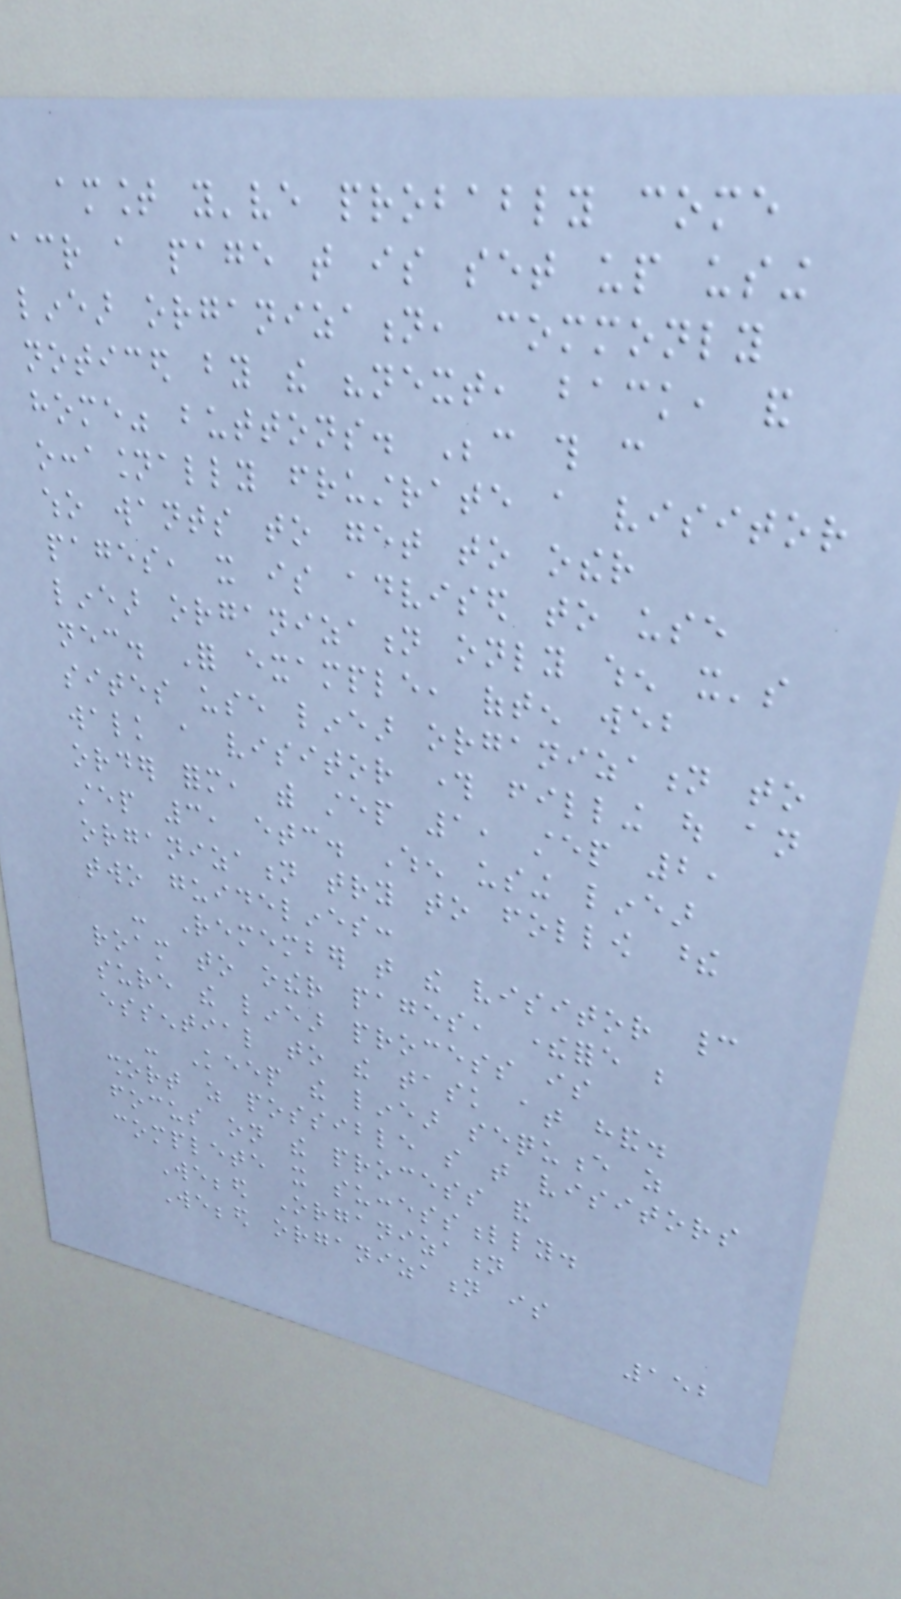amount you've probably come
across a page that is set up using
linear organization, commonly
noticed by the "next, back, and
home" buttons. Because this can
occasionally frustrate a visitor
who wants to get to other
pages, it is advised to use
linear organization only when it's
necessary. For example, often web
sites use linear organization to
walk a visitor through filling out an
order form, with step 1, step 2,
step 3, etc. When using linear
organization try to follow these
two guidelines:
- Remember that the visitor cannot
roam to other pages, therefore be
sure the linear process is
essential to the task at hand.
- Keep the linear sequence as
short as possible so that visitors
focus on the process and
complete it successfully.
Webbed Organization
Webbed organization is
152
